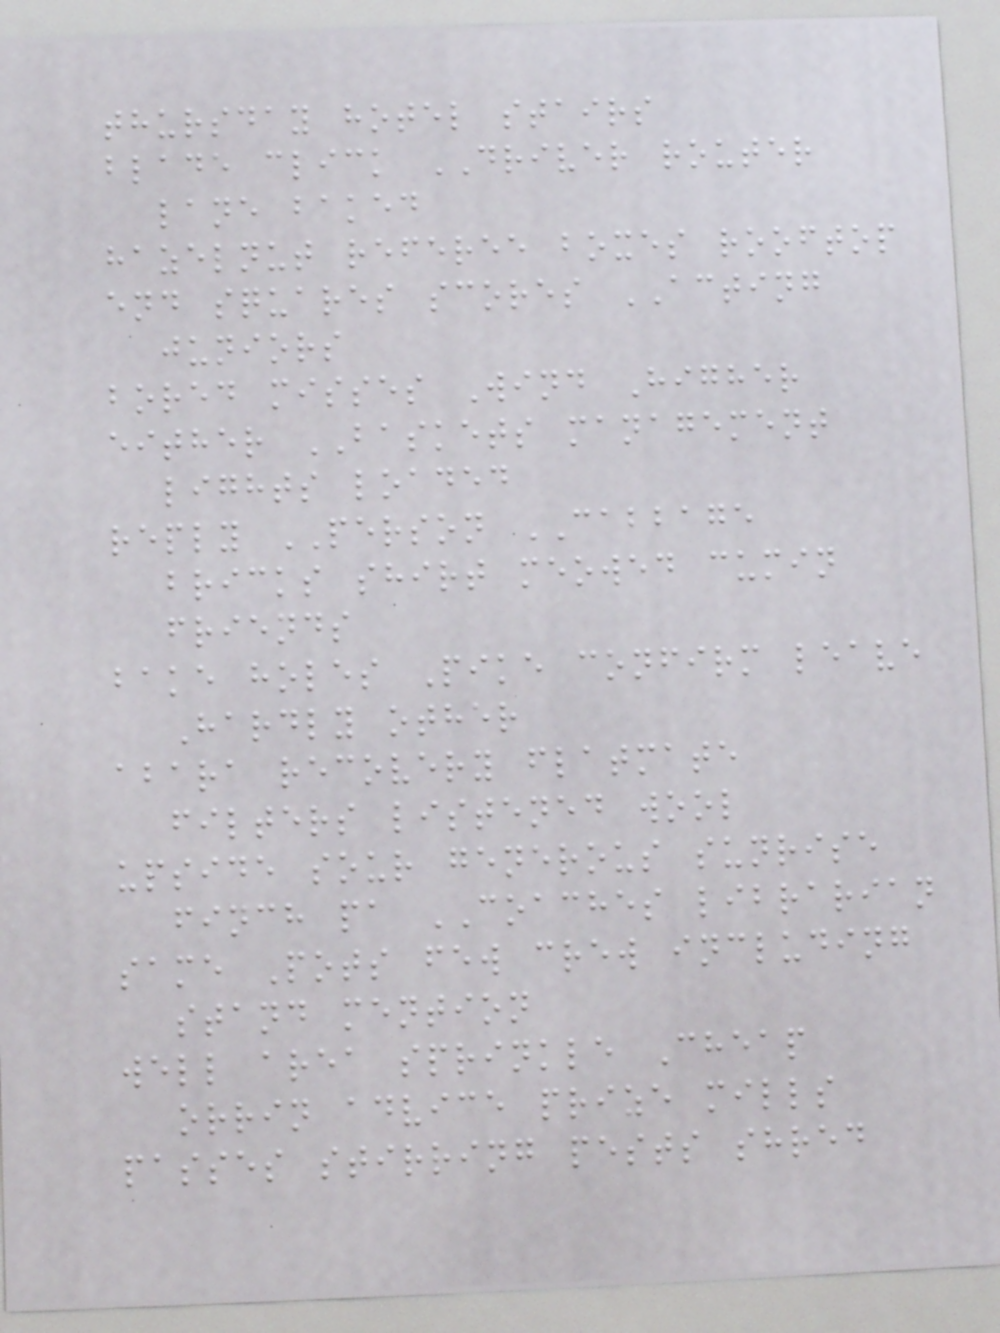thursday hotel stairs
blade click DRIVER router
lane baked
hazelnut referee boxes rooftop
end squares scores ACTING
juniors
bored misses Wind Higher
either BASKETS management
lights loaded
reply PERSON CABBAGE
bricks shirt meowed cumin
friends
bake holes Pike confirm leave
Hardly other
abara recovery flatmate
filters listened wool
upside sour generous sunrise
finch pa COACHES librarian
same Pots few crew including
stand mention
well area sprinkle Cheap
orrin advice prize mills
passes stirring pests shred
